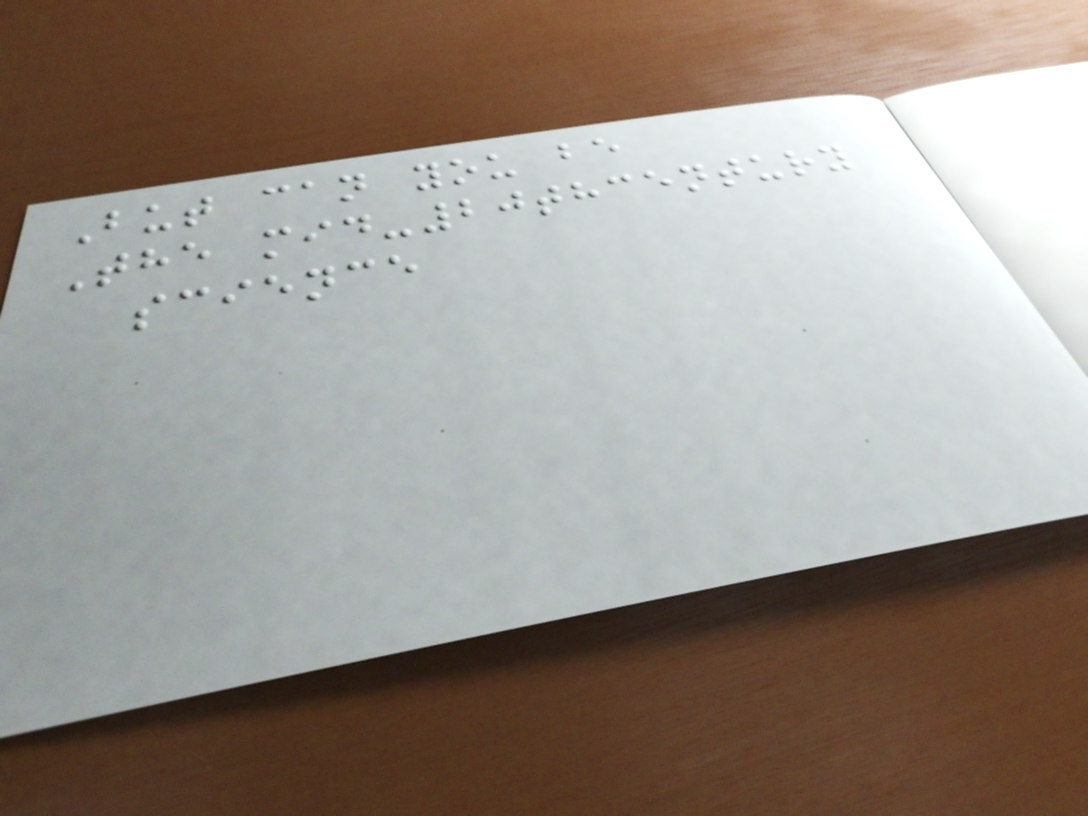But can you be
The mid-20thcentury
science
